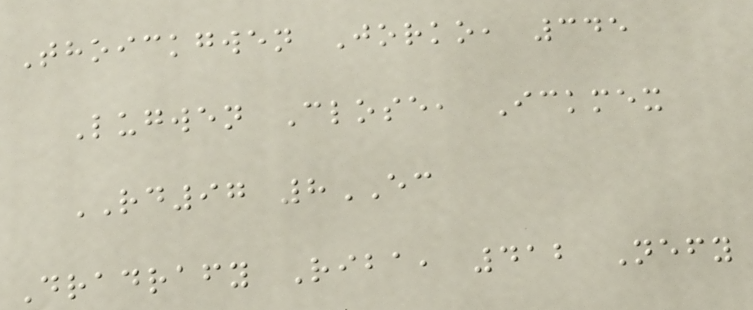Thoickgwen Jorko, 345
Lugwen Close, Ickmex
RD97 8EC
Dradrafy Riba, 412 Nefy
